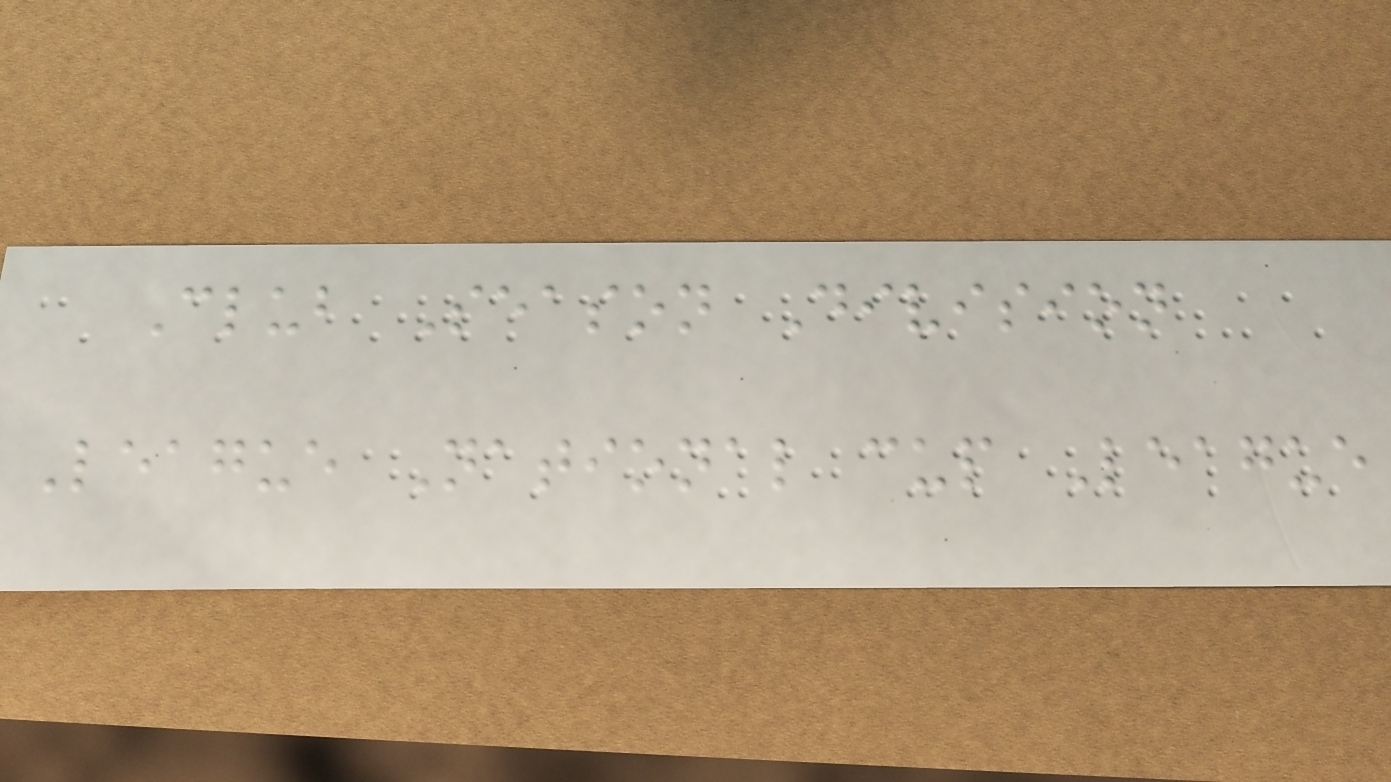Club Season Division
League National cup League
